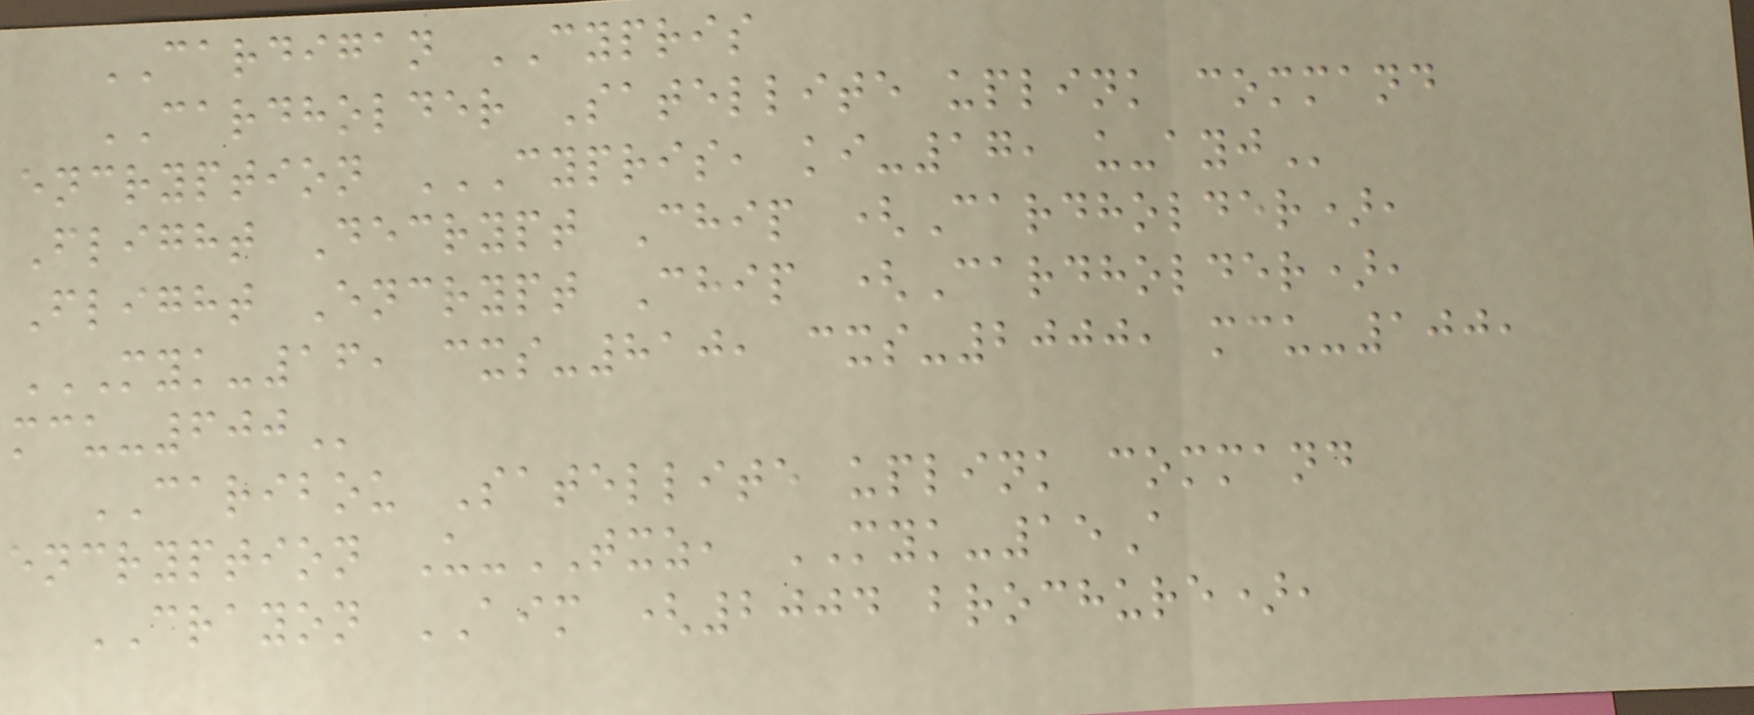CARDIGAN CYPRIS
CARDHOLDER Satellite uplink command
encryption CYPRIS, KI-17, U-AYJ
Flight Decrypt Chip (Cardholder),
Flight Encrypt Chip (Cardholder),
MYK-16, CXS-810, CXS-2000, MCU-100,
MCU-600
CARIBOU Satellite uplink command
encryption U-TXZ, MYK-15A
CRAYON AIM (2004 brochure),
